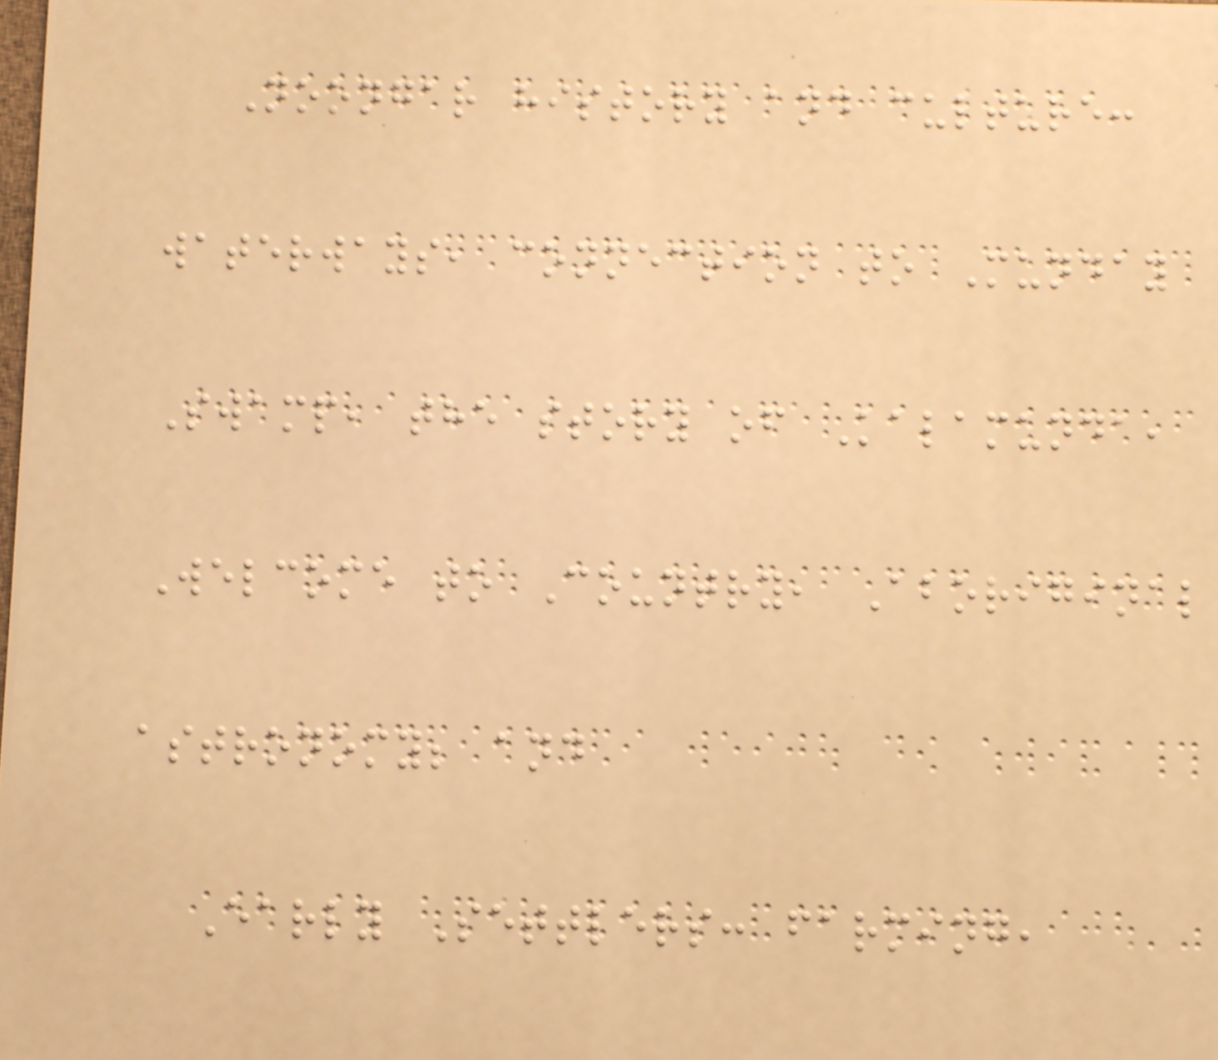Noongar history and culture:
waterways, connection to Munday
Swamp, the story of Kalamunda,
Welcome to Country, Aboriginal
astronomy; and
Early Settlers: farming,
